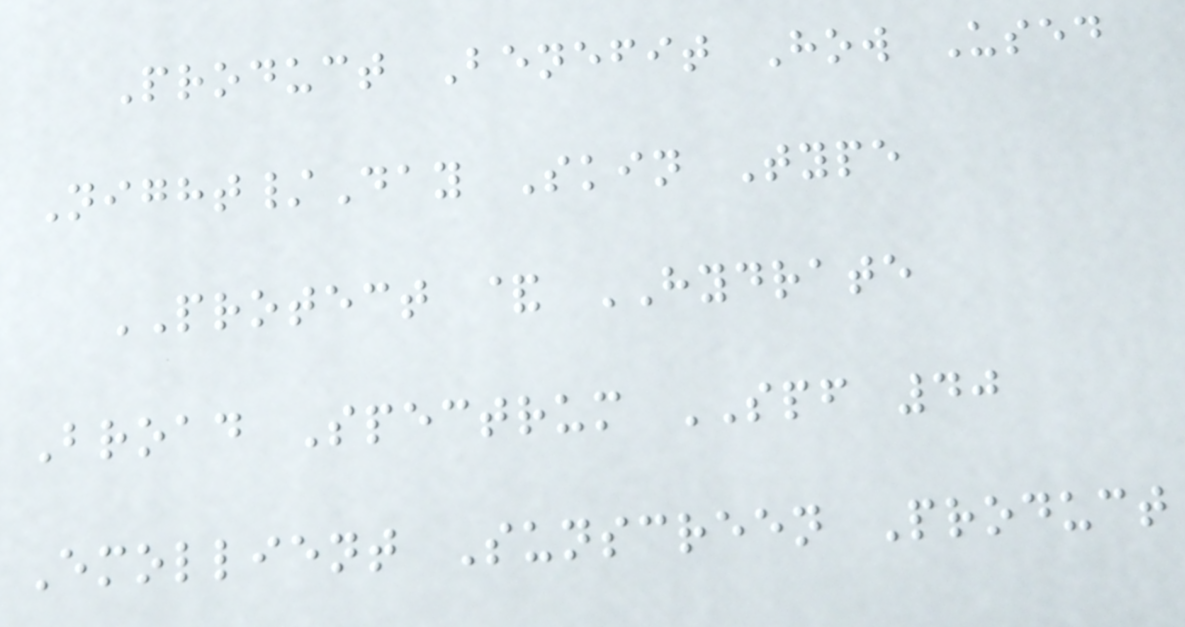Product Benefit How Used
Night/Day Skin Type
PROTECT & HYDRATE
Broad Spectrum SPF 40
Emollient Sunscreen Product
